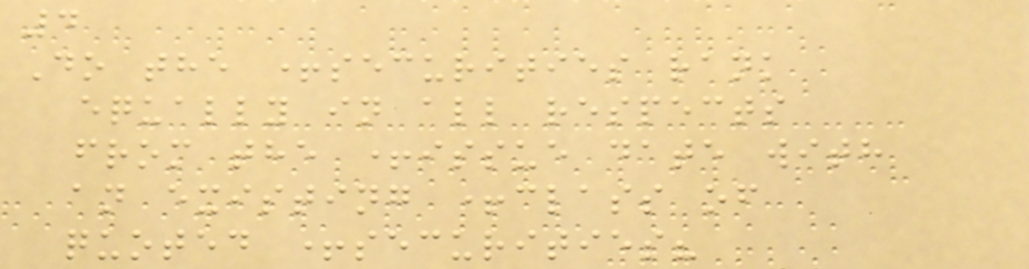4
Do the +securities rank
equally in all respects
from the +issue date with
an existing +class of
quoted +securities?
